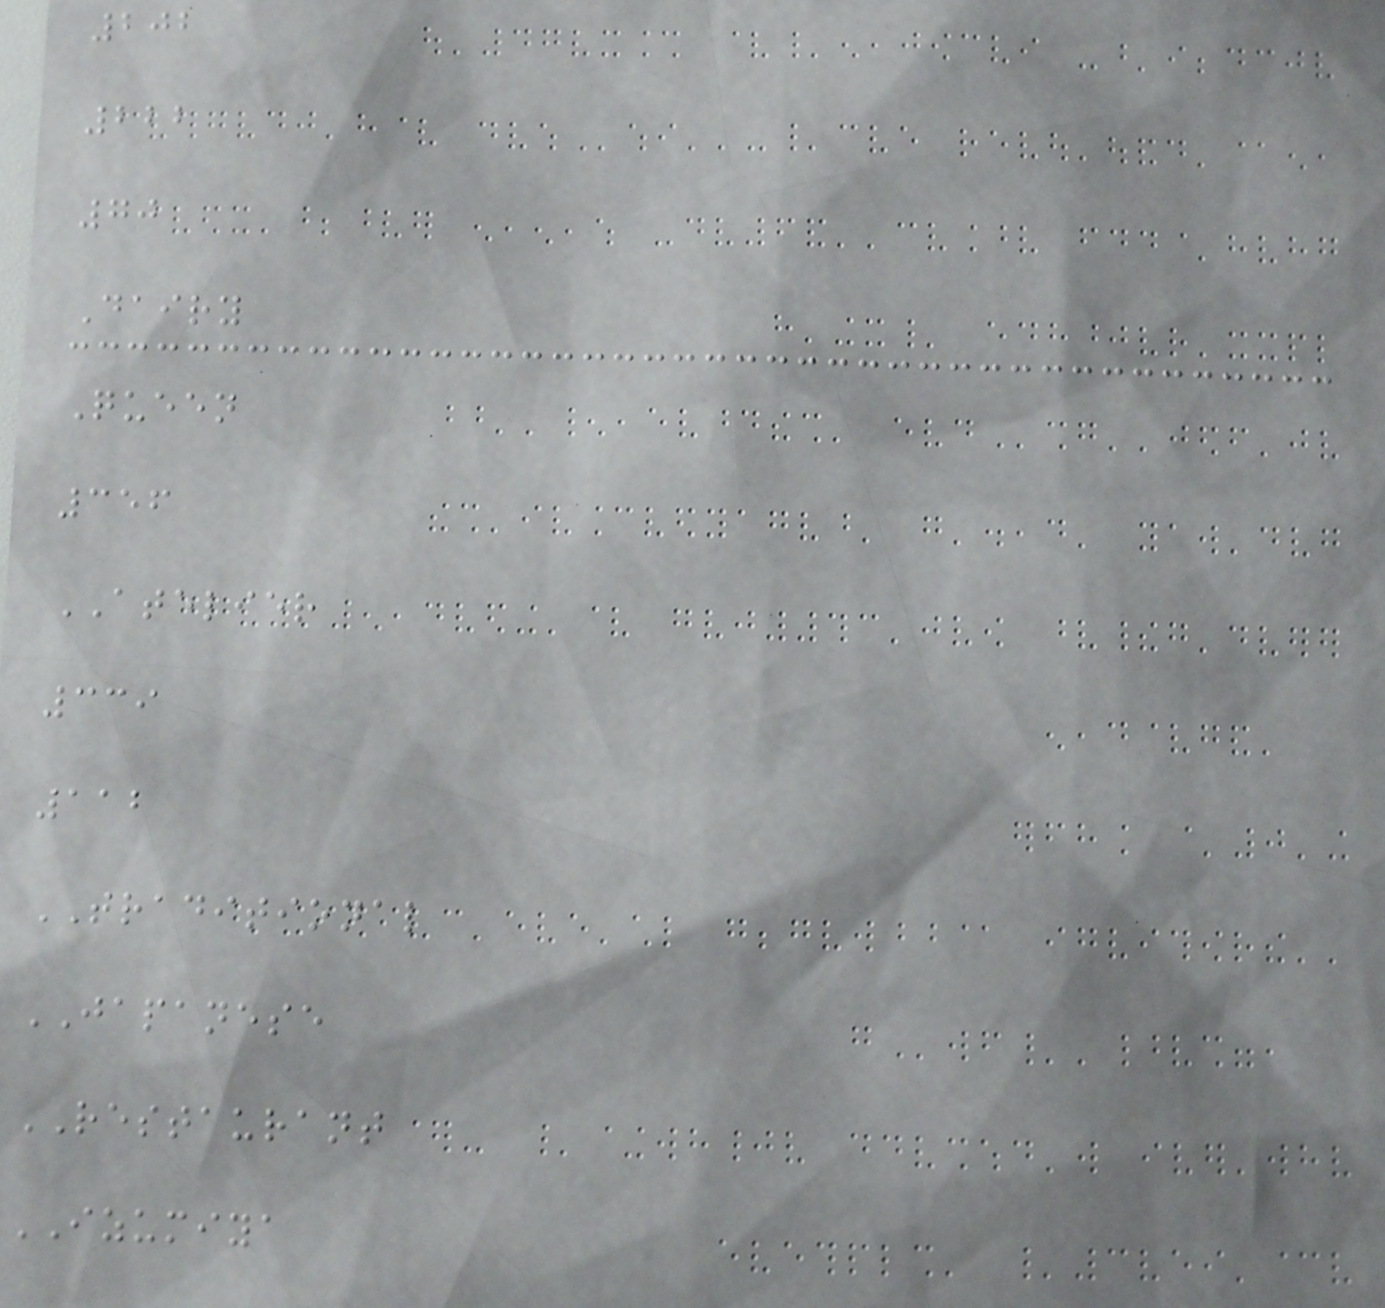202
222
70
Dairy
Queen
356
ATELIER
339
112
TRADITIONAL
JAPANESE
RESTAURANT
IZUMIYA
